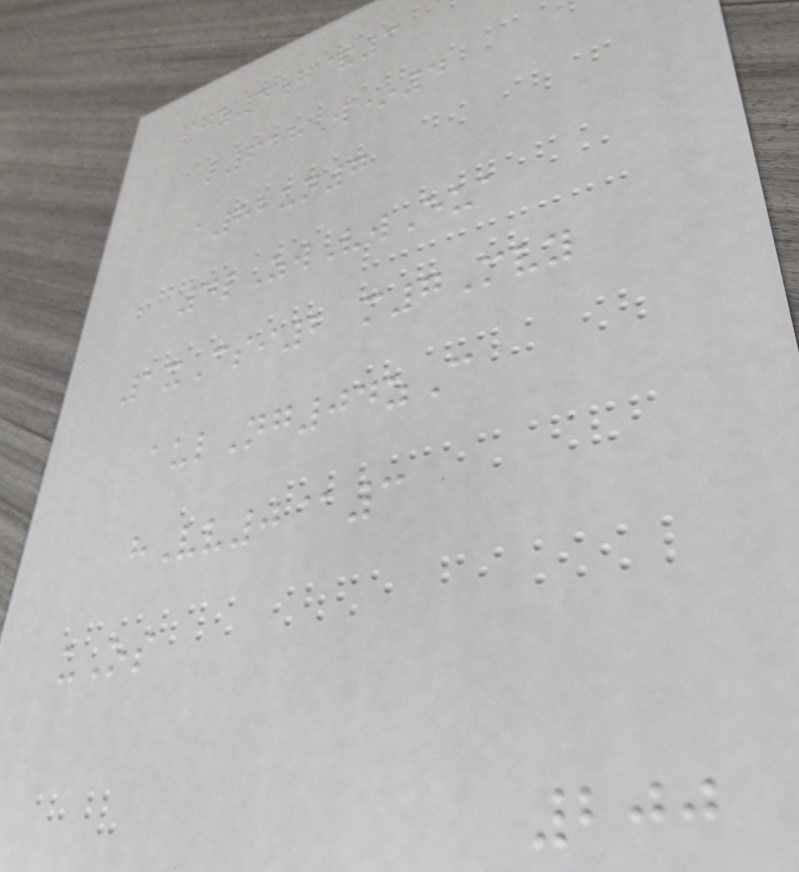pgz4g&3
l618W*4
a82un7
4lZwVwEua
1xCsi2 m7Mvy
aulNg04zC
hVv0@3
uOs
200
